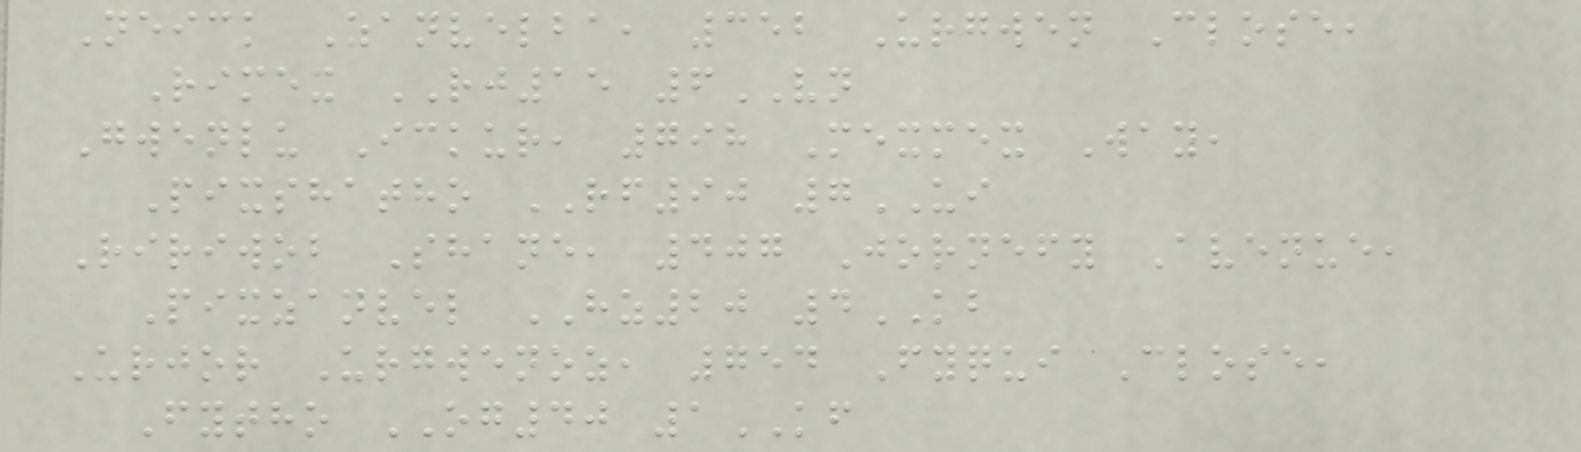Neick Zanvelba, 352 Urgwen Close,
Rimex RJ15 6VN
Gwenlu Ickur, 798 Mexmex Way,
Pixshatho RF90 7UI
Ririwob Shane, 407 Jornefy Avenue,
Pixzanvel HZ20 4KB
Urjor Urgwenoz, 754 Fyqui Close,
Fytho OG40 1KF
